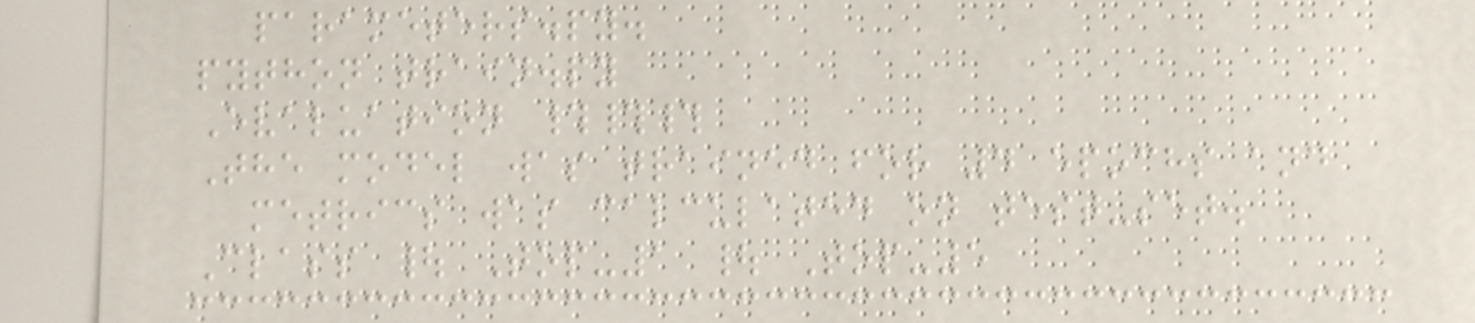parameters.py.
python train.py
Evaluation ###
The model was trained for 4 epochs and
metrics was calculated on test-set.
Class | Top-1 | Top-5
